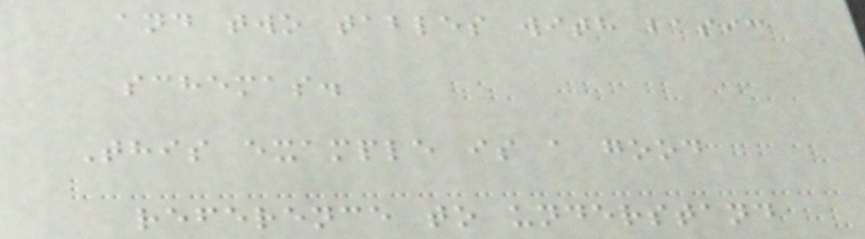and two tables with basic
schemas.
This example is a good
reference to understand
